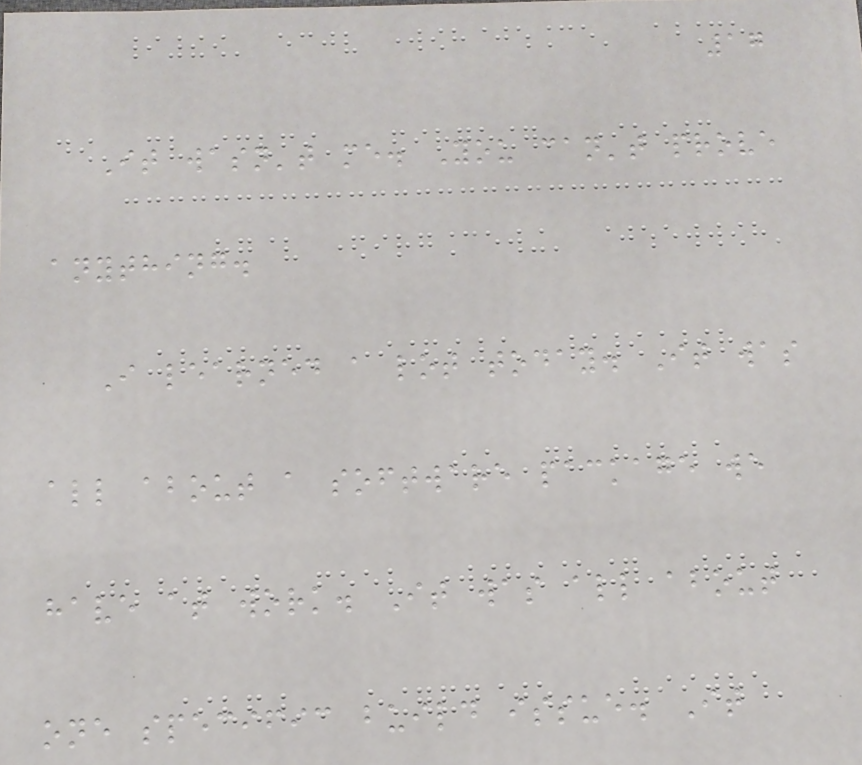17
It wasn't me. You can't prove
anything.
I learned a lot today. It was
all about a software package we
have at work. It was all about
one specific build issue. It
